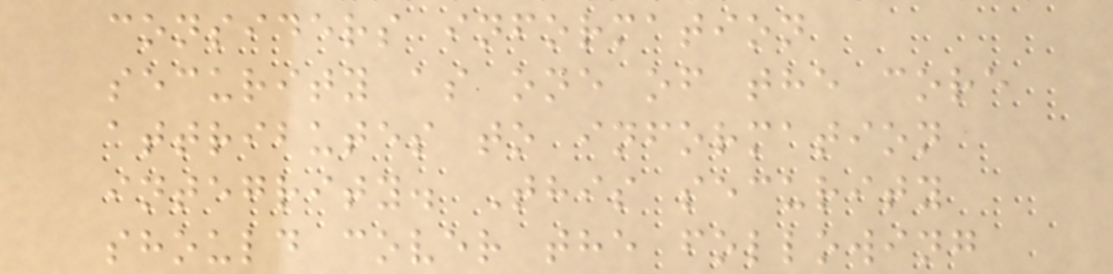considers information
security as one of the core
attributes to information
integrity. This security
should cover the following
